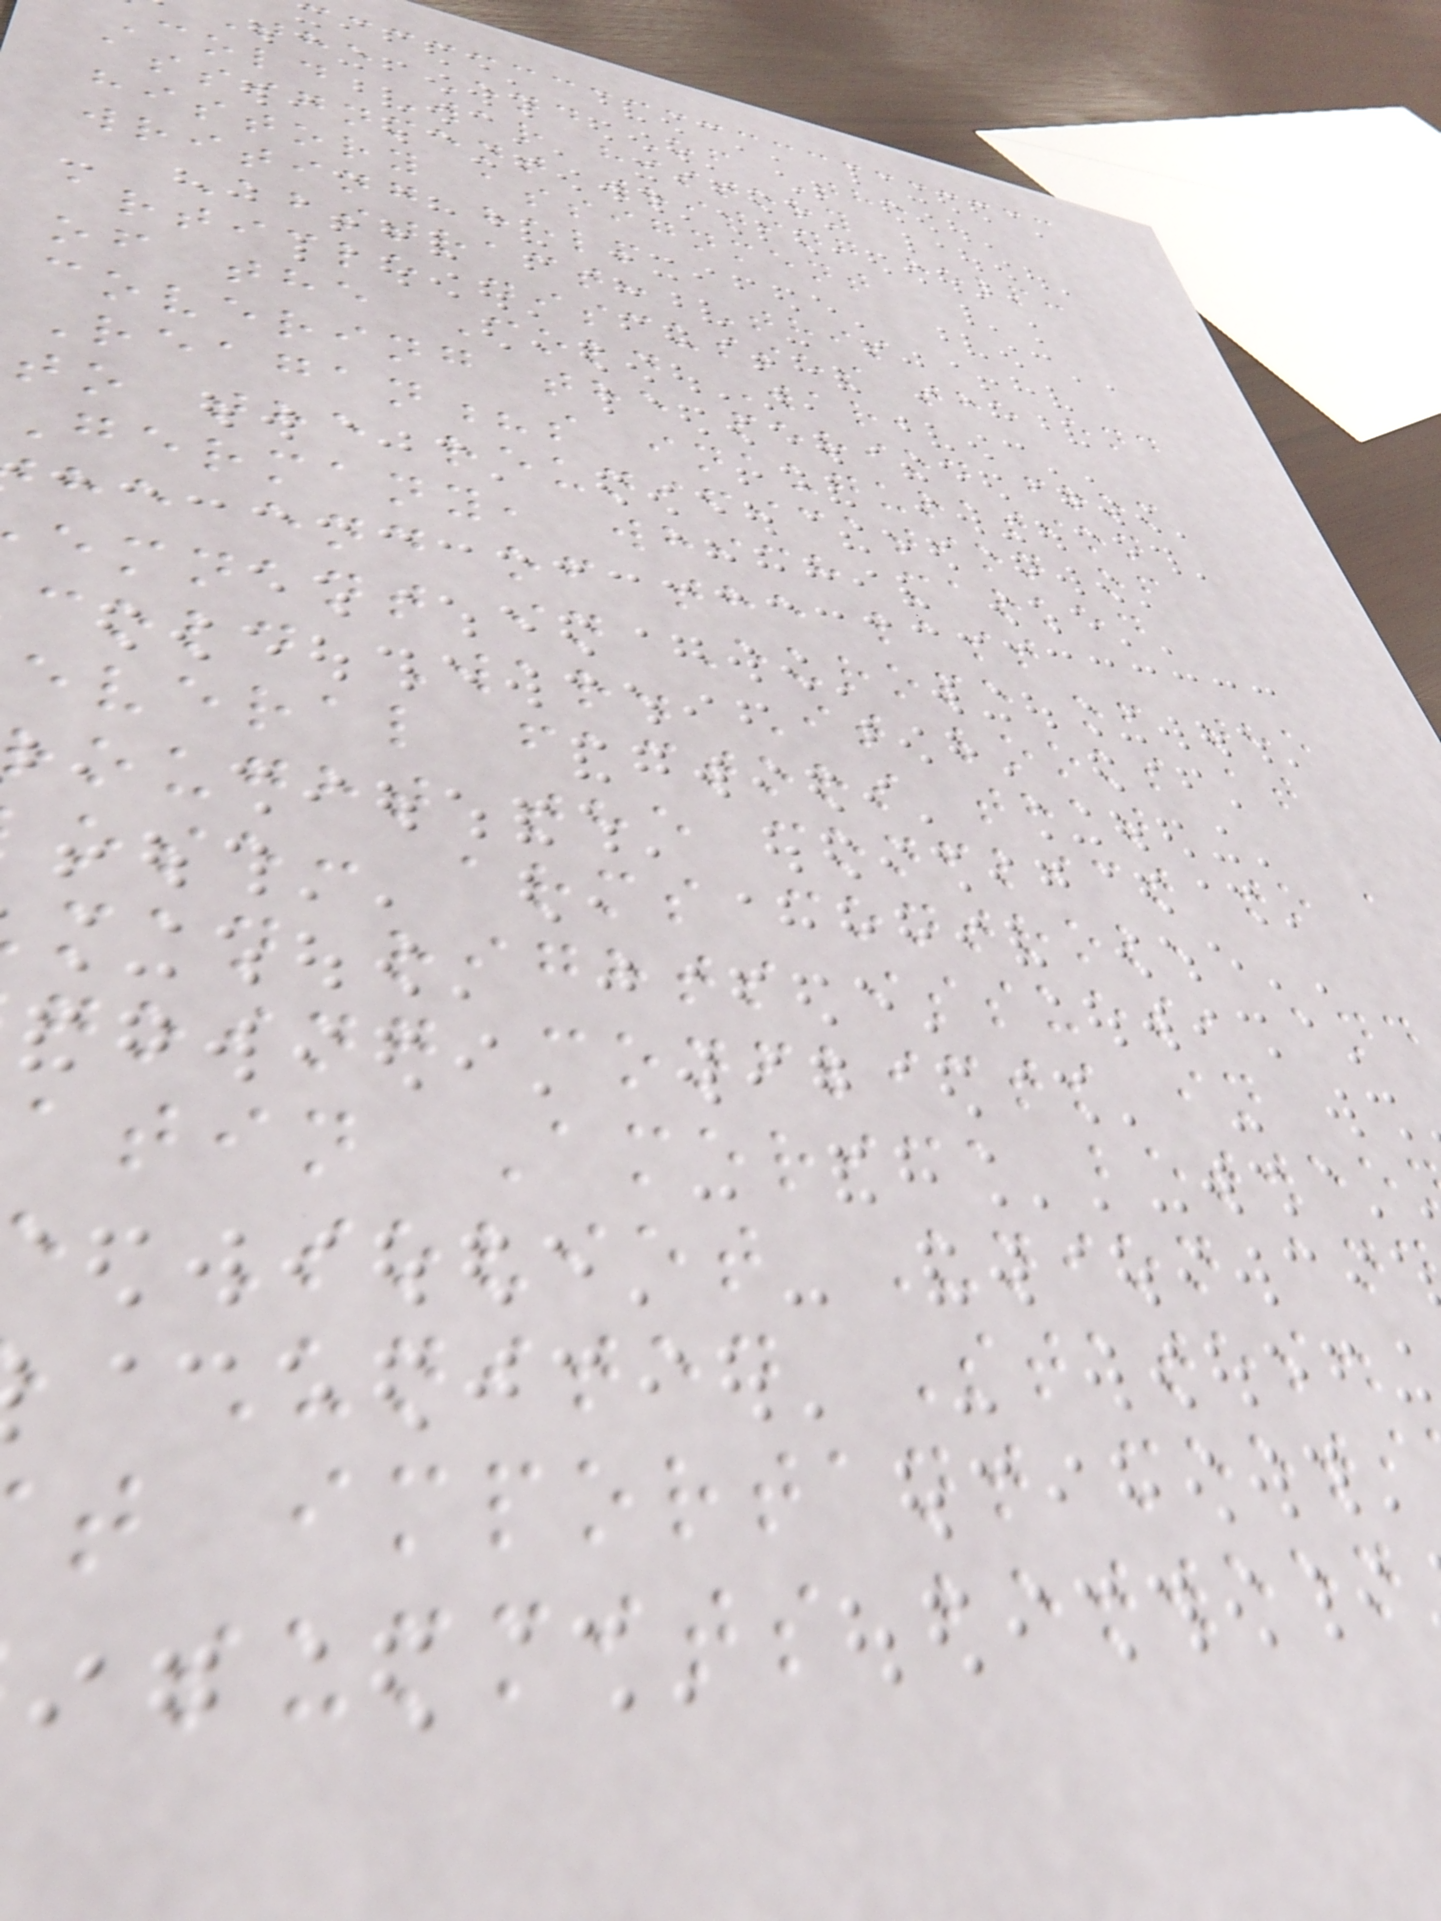The End Of The
Cold War history
assignment writing help:
history assignment
writing help
Abstract: This
article discusses the end
of the Cold War,
covering the period from
Reagan?s inauguration
to the reunification of
Germany, which marked
he end of the last
emnant in Europe of the
cold War. It looks at
everal factors that
ought the conflict to a
ose: arms control,
man rights issues, and
going conflicts in
atin America betwee
Soviet Union an
United States.
t important meeti
summits between
